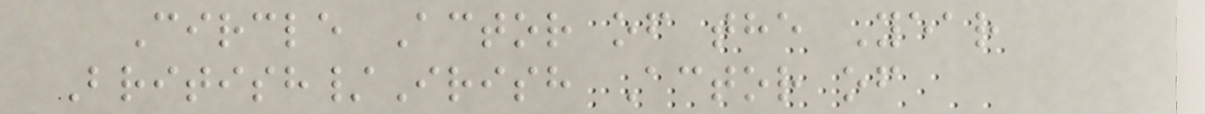Circle Actor of the Year
British/Irish Actor of
